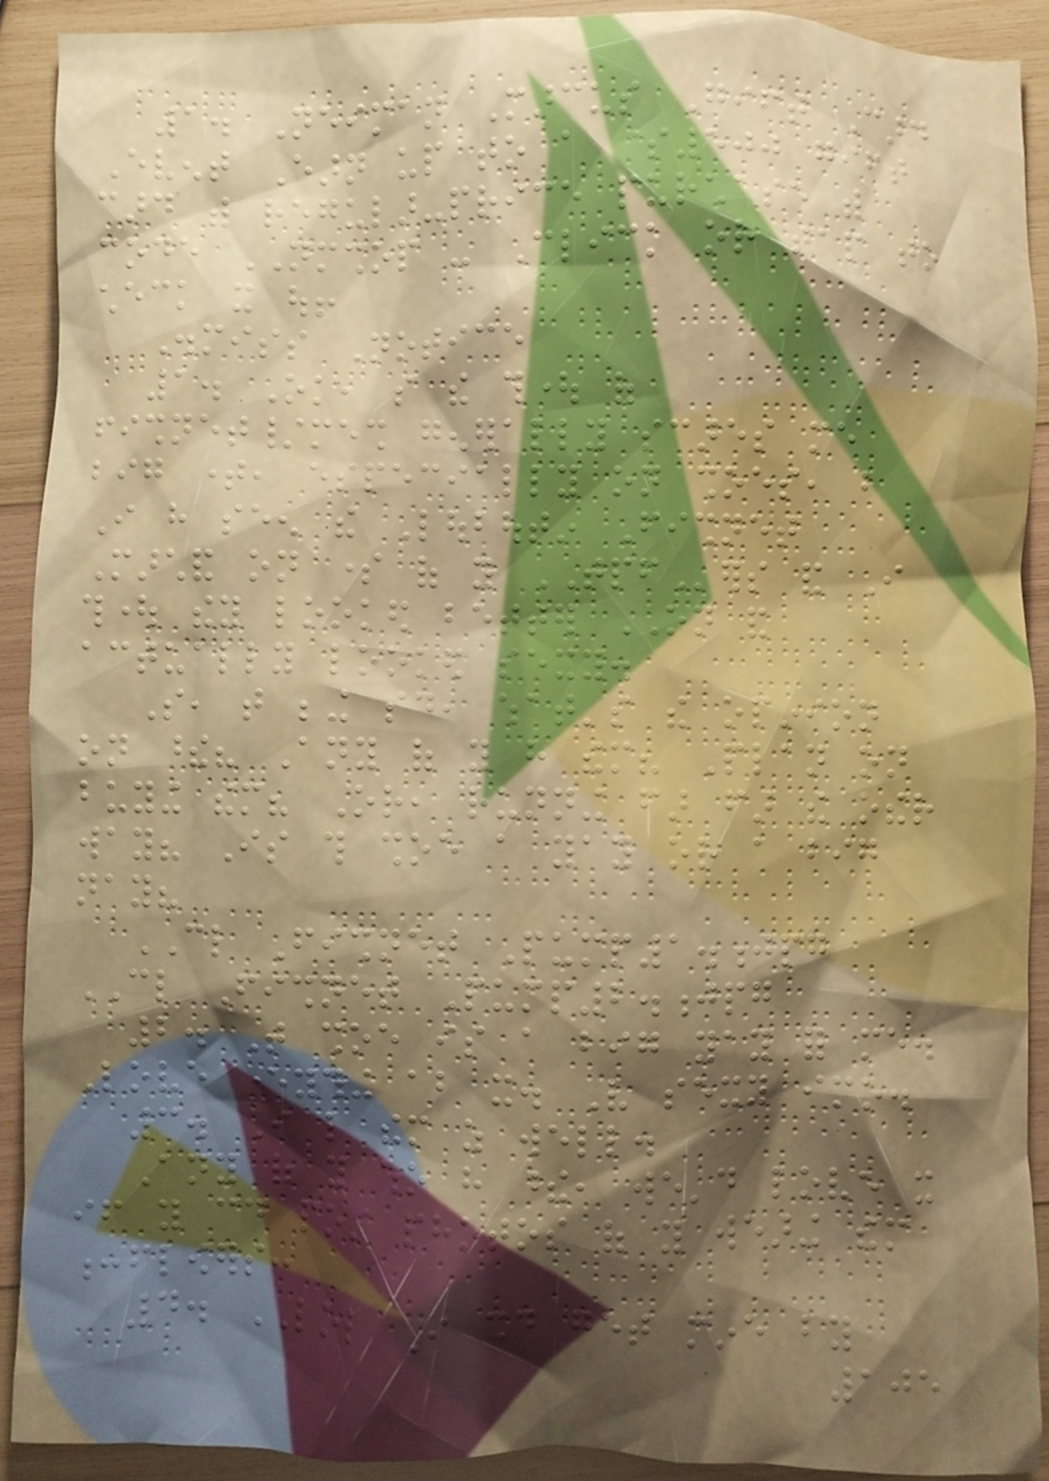1. Neiman Marcus Gift Card
Event Earn up to a $500 gift
card with regular-price purchase with
code NMSHOP - Click or tap to
check it out!
Dismiss Notice
1. Ok, so the thought of
fishnet/mesh generally scares me
big time, especially on shoes, but
I have seen the Louboutin Fishnet
Marchand on some of you TPFers and I
thought they looked better ON and
actually looked sexy.
So, that being said, what's the opinion
on these? Any of you have them? Plan on
buying them? Or, running far far the other
way? Is this shoe a yay or a big
nay?
CL Fishnet Pump1.jpg
CL Fishnet Pump2.jpg
2. That shoe is a big yay for me.
Love everything about it. Very sexy imo.
3. I like them as well.
Any of you who have these, we'd love it
if you could post photos of you wearing them
:flowers:
4. LOL I should get mine by
105
